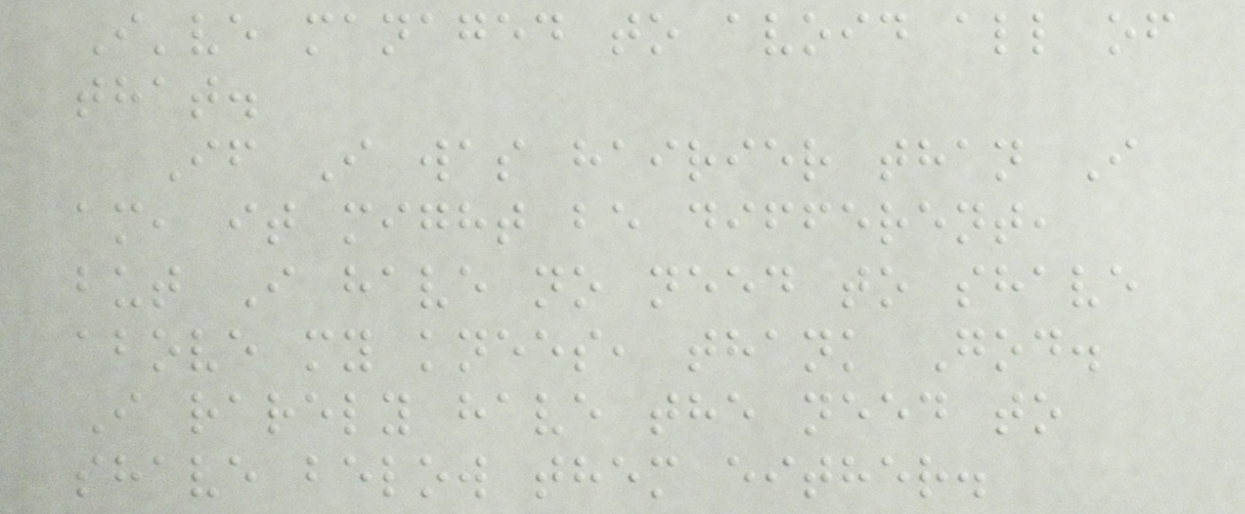I've managed to avoid all of
that.
If I was hairier than I
am, it might be different,
but I have no need to shave
above my knees, thank God.
I rarely have the need to
shave below them either.
